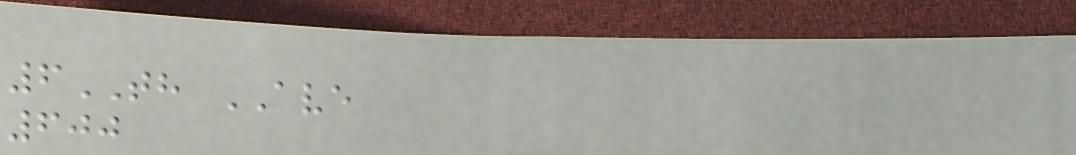6TH AVE
600
